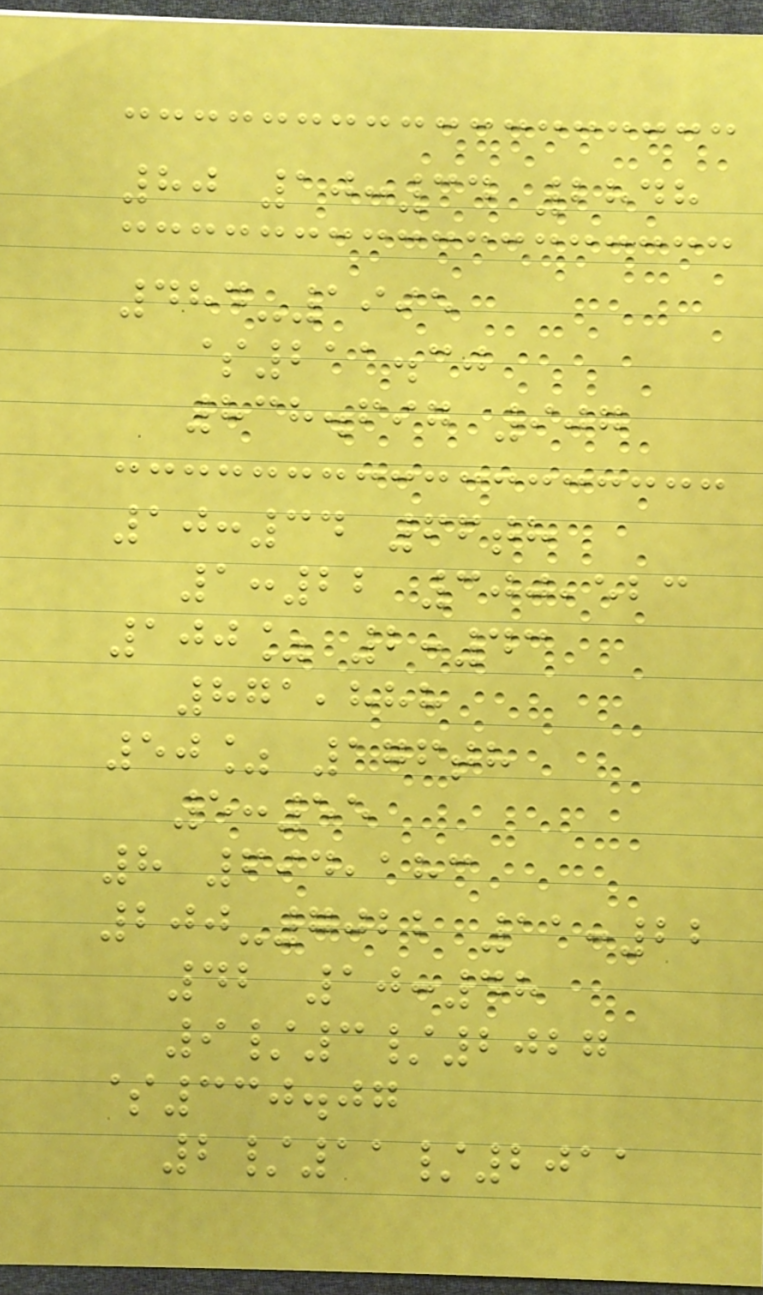80 10:34 2848
484-1995
$211.30
838.697 907
10:34 66th
1:22 300,523
100% 2:43
871,888
50% 176th
5:55
8 694,183
200-7022 11:22
42 10:48
9/3/2027
$330.07
2/11/2011
